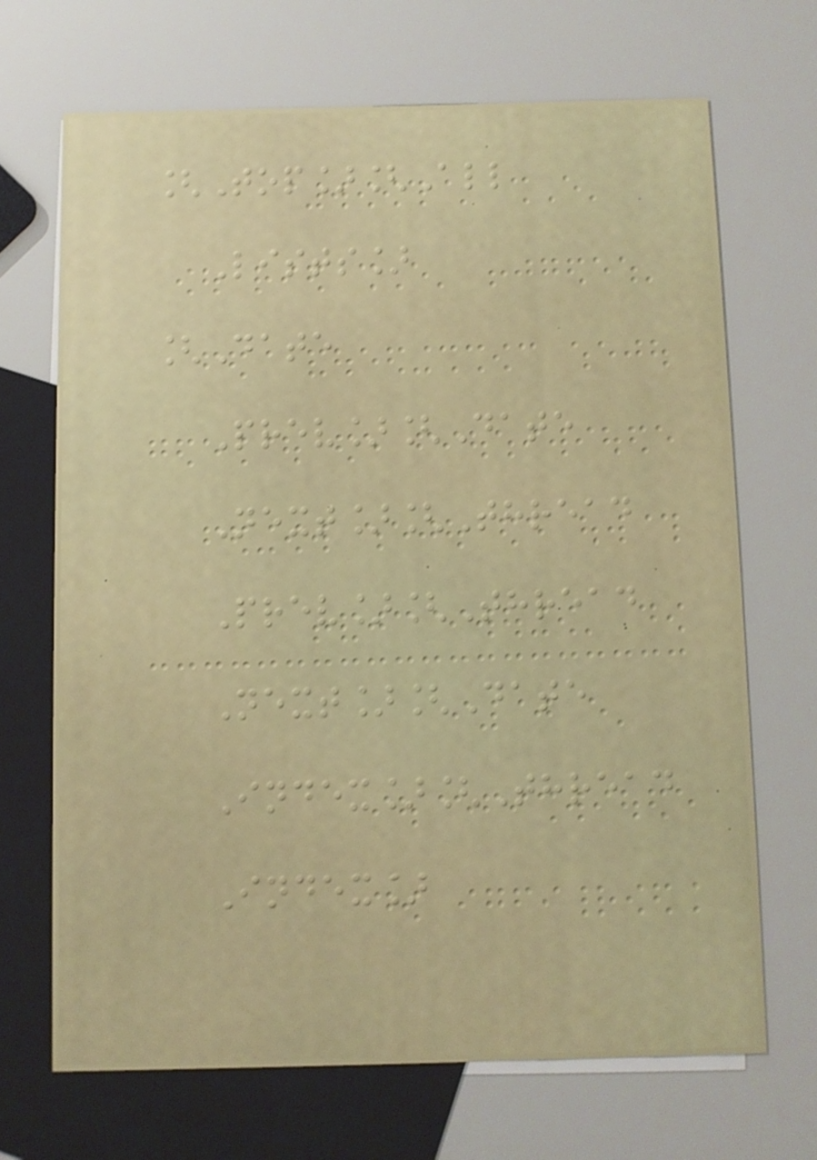[Top][All
Lists]
[Date
Prev][Date
Next][Thread
Prev][Thread
Next][Date
Index][Thread
Index]
